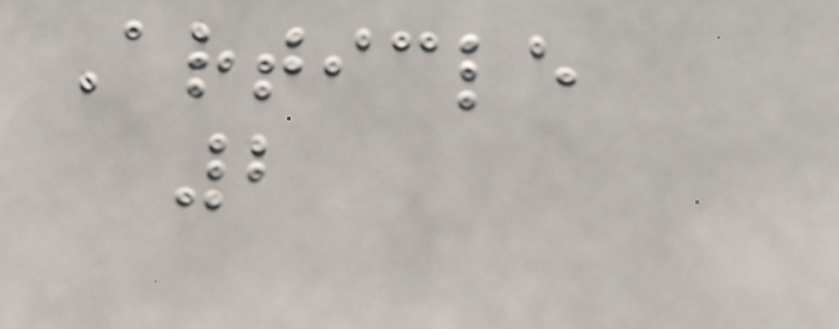Article
2
